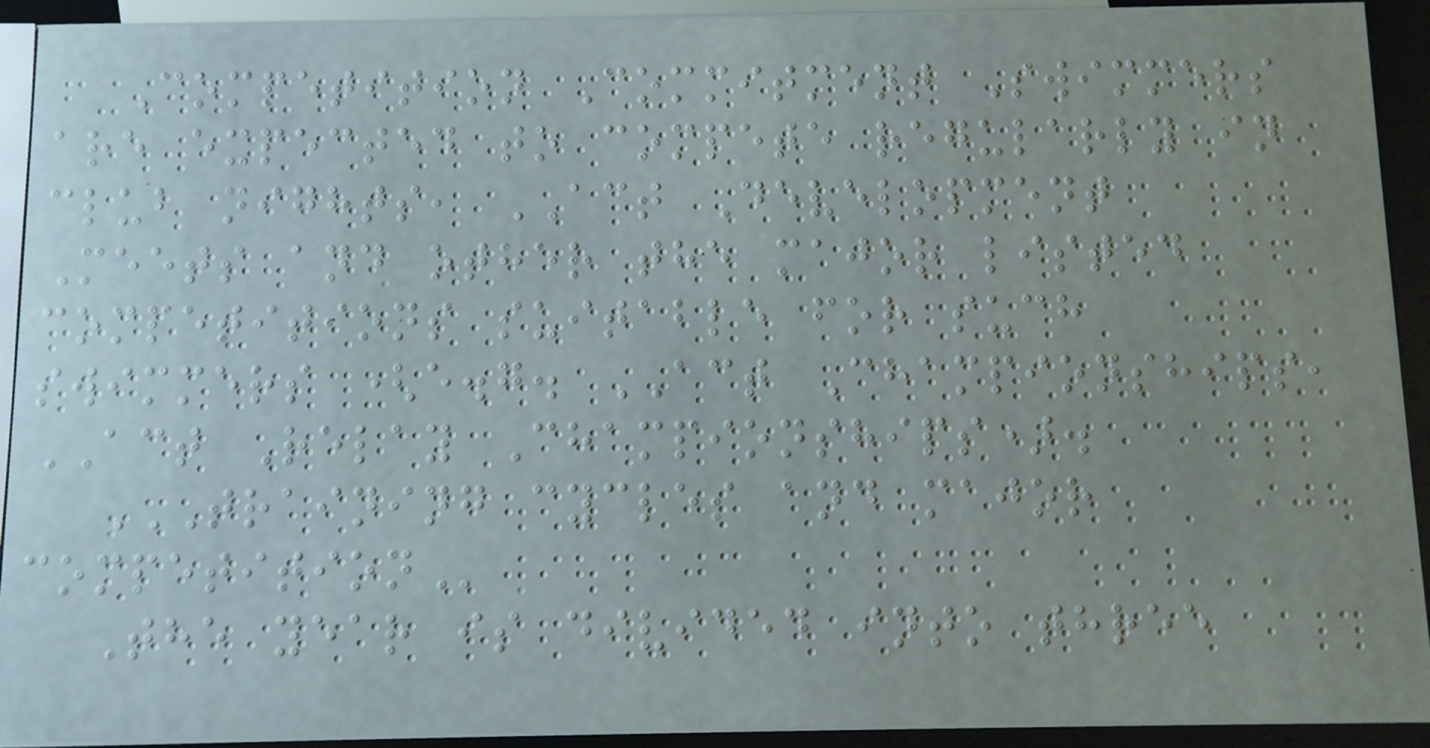Competition Commitment Swimmers
are expected to compete regularly in
club nights, ACT Development
Meets and other the major listed
competitions suitable for such
swimmers (e.g. ACT Championships,
ACT Relay Championships).
TRAINING CYCLES AND MAJOR
COMPETITION
The year is divided into three
